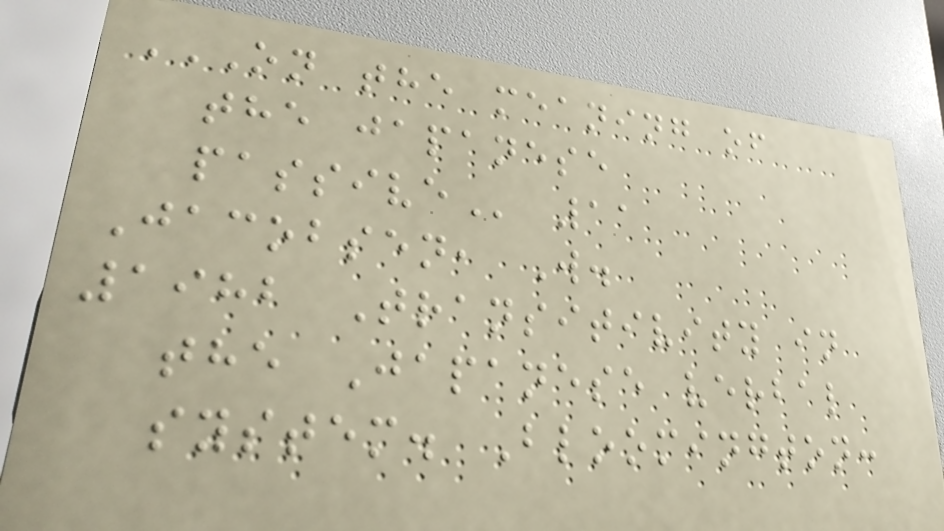ON THE MEANING OF
THE JAPANESE
PASSIVE 11
Jacobsen, W.
1982 Transitivity in
the Japanese verbal
system. Bloomington:
